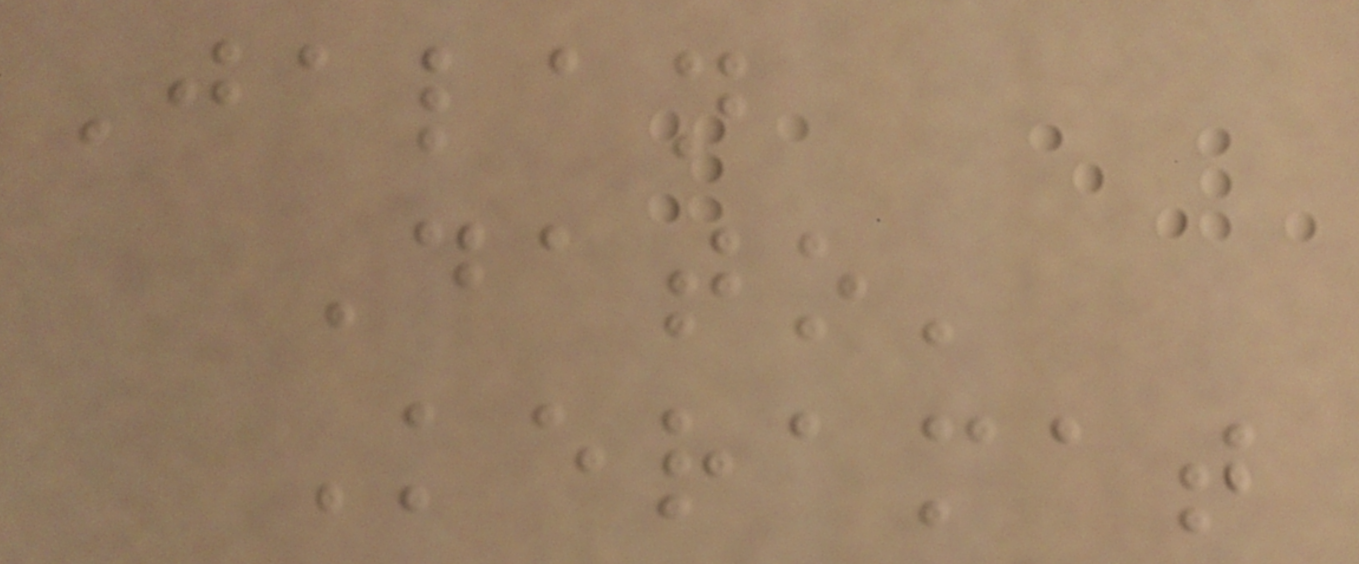Jalan
Dato'
Keramat
